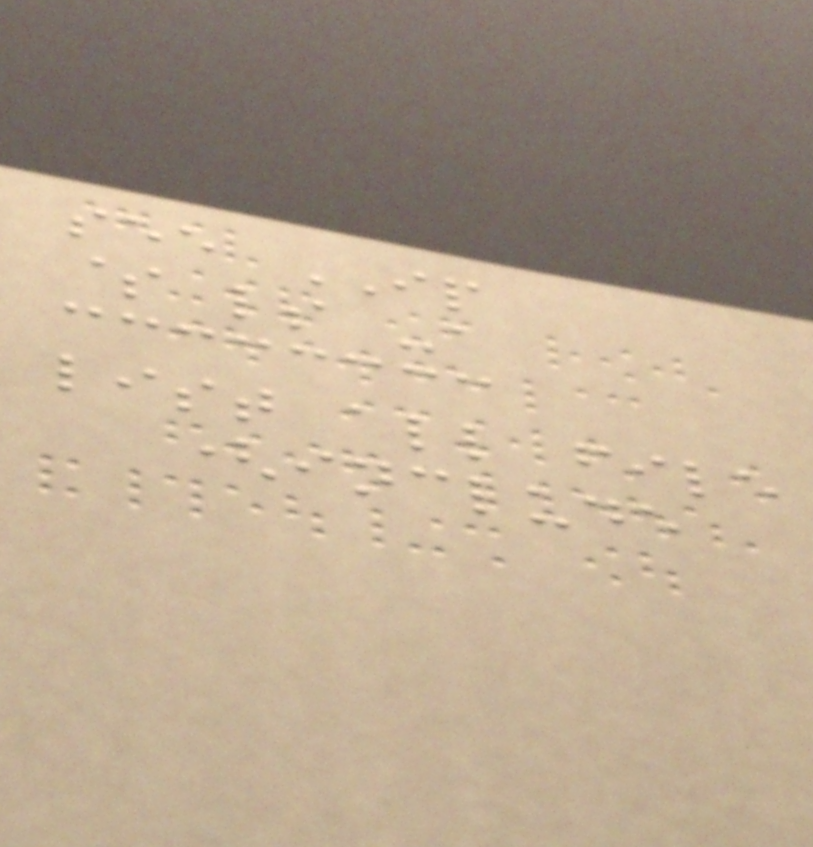see IP
$ ls -a
list all file
(include
